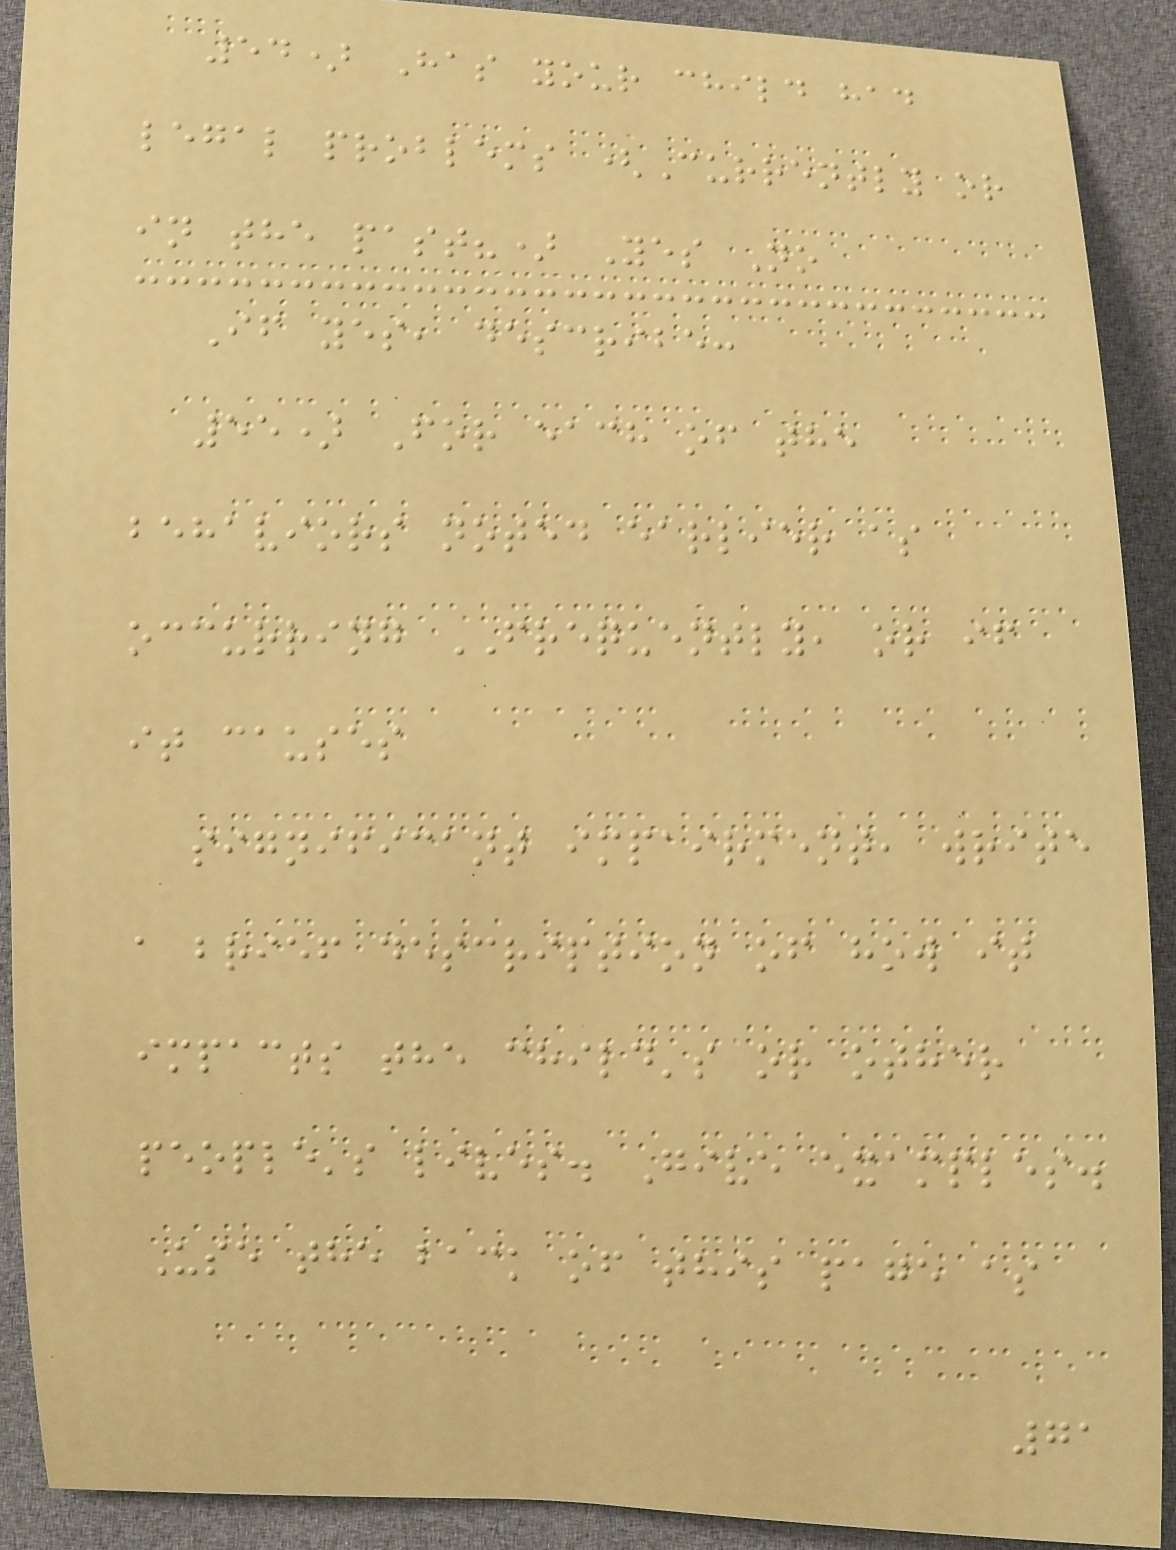54) Has your child had
legal problems (Currently or
in the past?) Yes No
If yes, describe:
55) For each of the
behaviors noted earlier as
occurring FREQUENTLY, or if
it causes
significant impairment, write
a brief description of how it
impacts the child's or other
people's lives. Give examples.
Use the back of this page as
71
